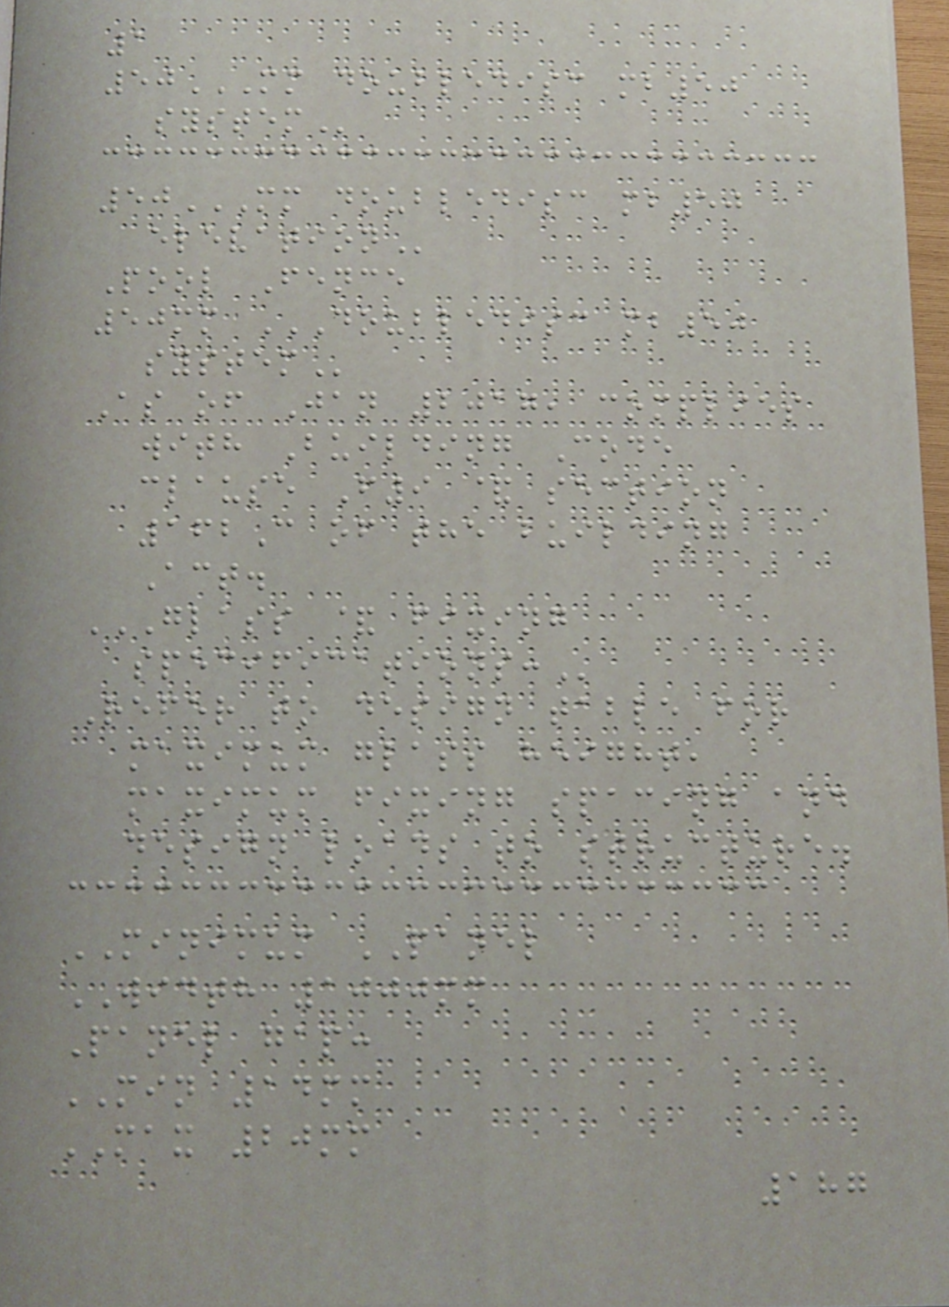1
50MM DOUBLEDISC MB50
SYSTEM
50MM DOUBLEDISC MB50
ELEVATION
Pool Fence
50mm DOUBLEDISC MB50
SYSTEM
As of Jan 2017, complies
with Building Code
clause F9 & section
162C of the building
Act.
GLASS & FIXING
SPECIFICATIONS:
Refer to design table for
maximum glass height,
maximum fixing spacing and
design loads to structure.
MINIMUM PANEL
WIDTH 1000mm
Panel gap:
MIN 14mm
MAX 20mm
187
